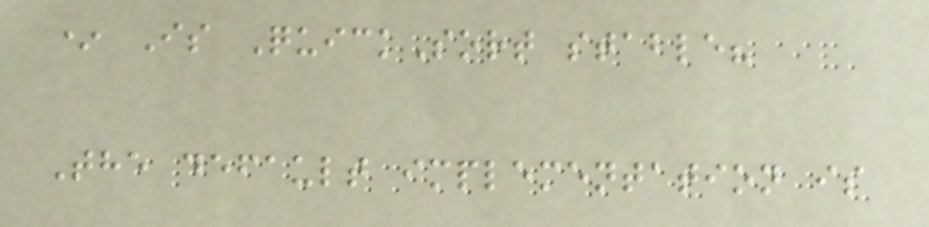* Is QuickSort stable?
The default implementation is
